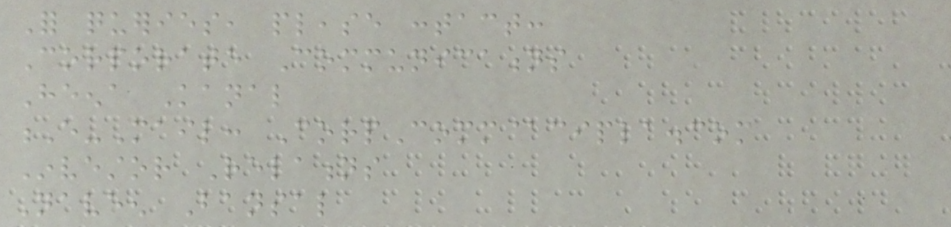For queries, please contact:
Corporate Communications
Heena Kanal
E-Mail: CorpComm@cipla.com
Investor Relations
Naveen Bansal
